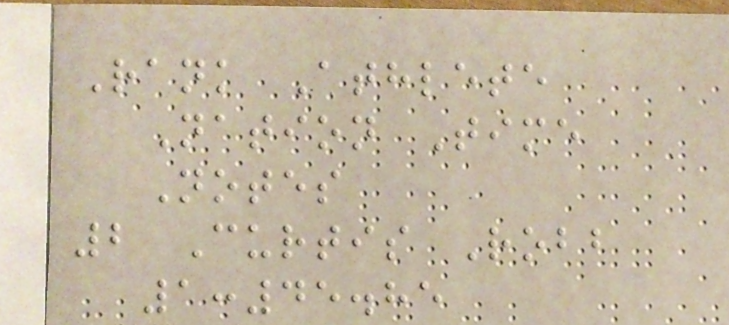Rank Athlete
Nation Time
Notes
2 Curtis Robb
1:45.85
